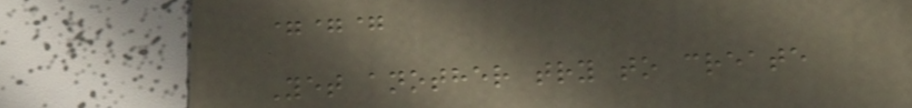===
Yet another try to create
